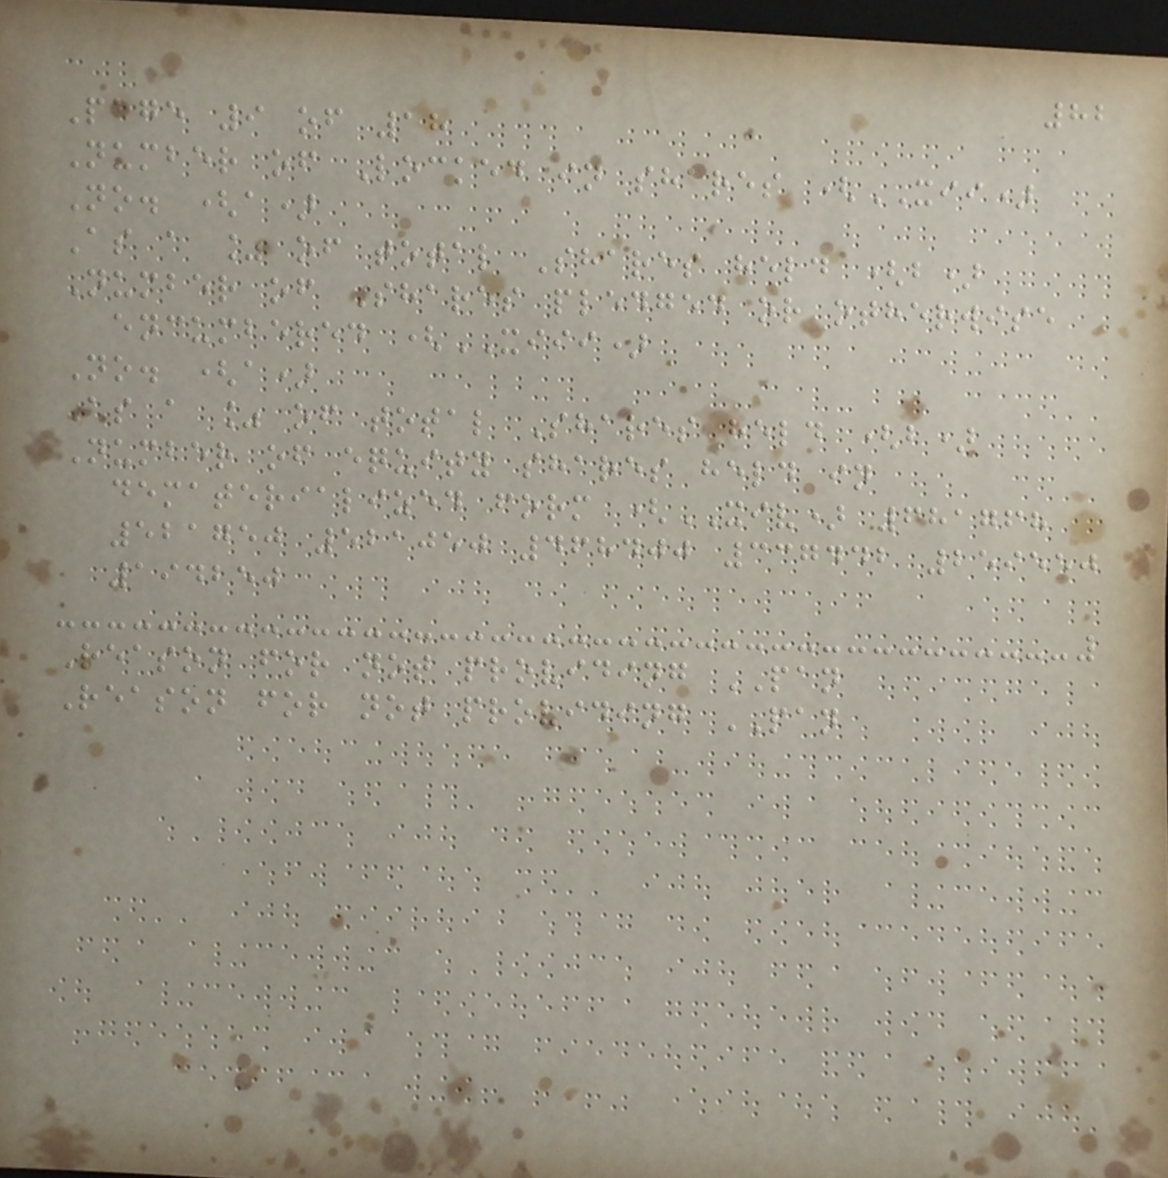82
Page 9 of 18
Number of Locked in shares (XII)
No. (a)
As a % of total Shares held (b)
Number of Shares pledged or otherwise
encumbered (XIII)
No. (a)
As a % of total Shares held (b)
Number of equity shares held in
dematerialized form (XIV) 681768
521750 521050 468400 337442 259550
194250
Reason for not providing PAN
Reason for not providing PAN
